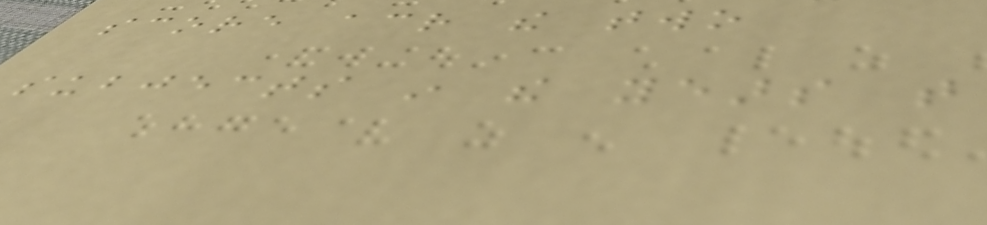score across the two
subjects in the years that
